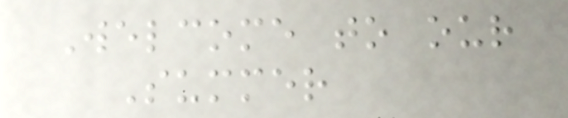Welcome to our
Summer
